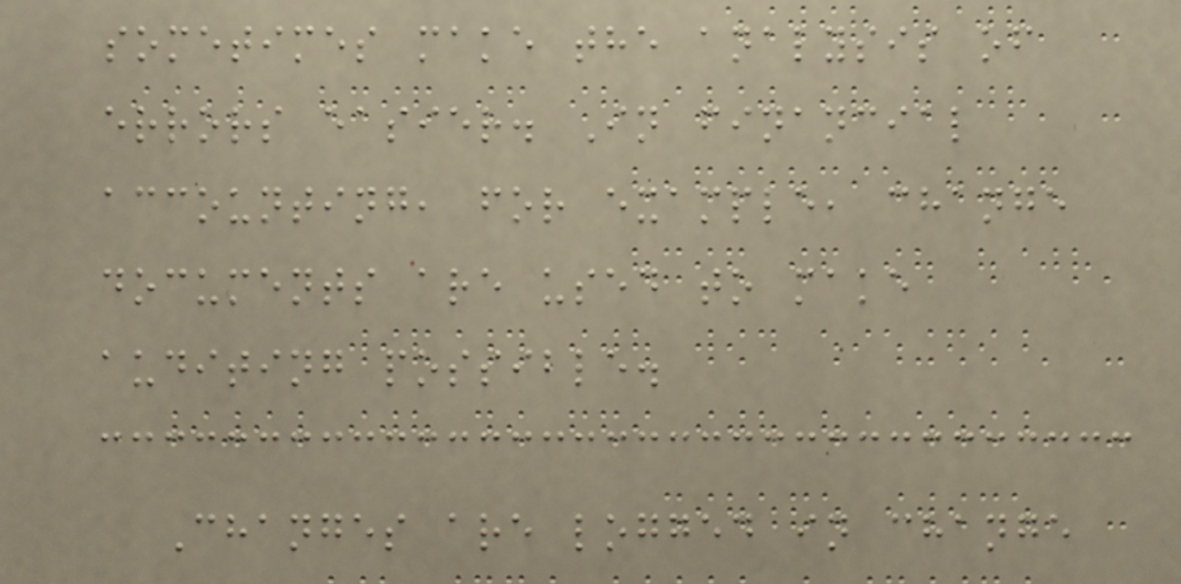sometimes make the analysis of
errors easier. In financial
accounting, for example, change
documents are used to make
auditing possible.
Changes are logged in change
